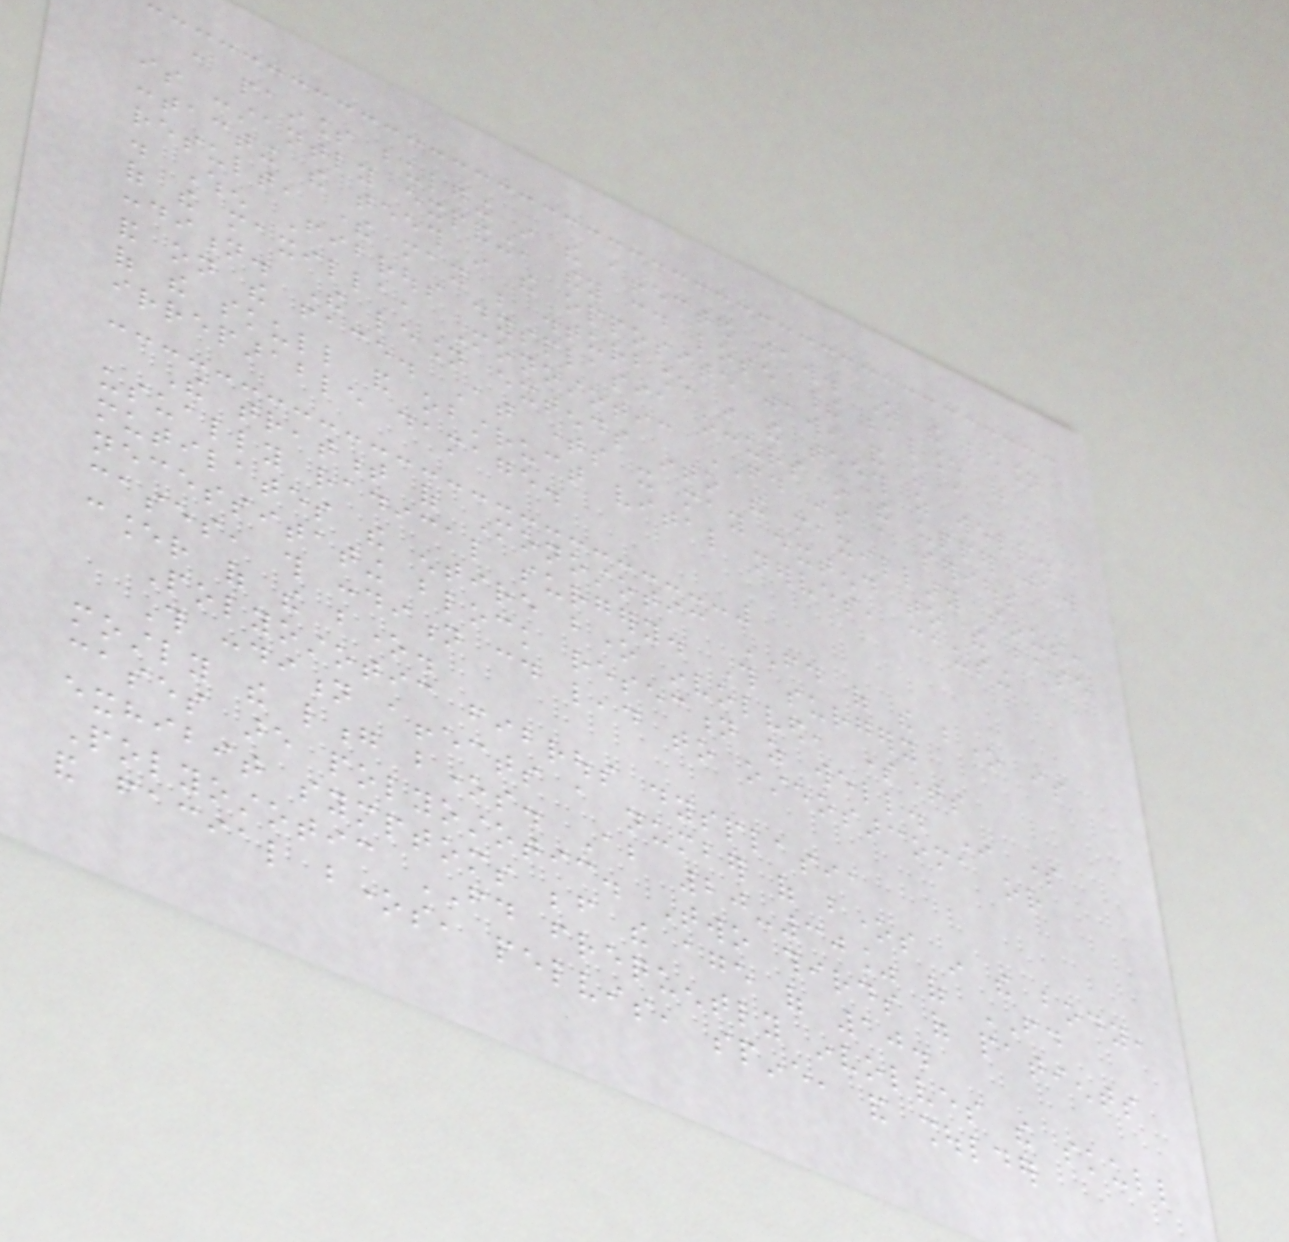a painless bulging in the affected jaw. As the lesion
is constantly expanding, they could lose their balance of
contacting the teeth in the opposite jaw, and as a
result, there may be disturbance in the teeth as well.
. When Fibrous dysplasia occurs in the upper jaw
of the maxilla, Monostotic FD is a serious
condition. The lesion extends into the maxillary sinus,
and on the face. At times it may extend to the base
of the skull and obstruct vital nerves, causing
irreparable damage.
The treatment of Monostotic FD of the bone is
usually radical surgery. This surgery
mutilates the entire bone involved, sometimes
necessitating block resection as well. In some
cases, this condition could lead to osteosarcoma or
cancer of the bone.
Polyostotic fibrous dysplasia
This condition affects a number of bones in the body,
mostly the long bones. About 20-30% of FD
cases are polyostotic. Two thirds of patients
exhibit symptoms before the age of 10.
Polyostotic FD frequently involves the skull
and facial bones, pelvis, spine, and shoulder
